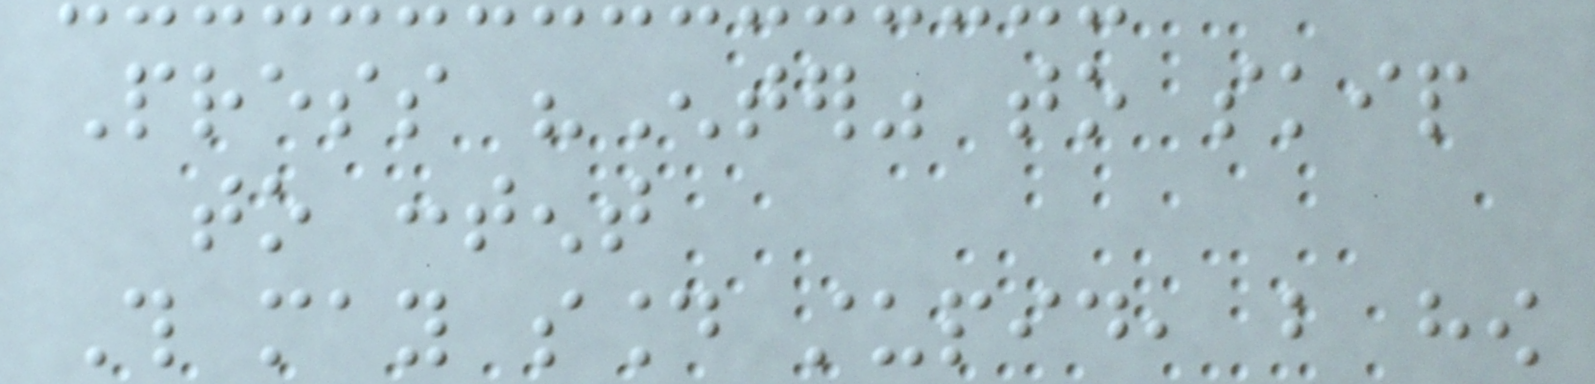Press "Enter" to skip
to content
This may sound stupid, but how
